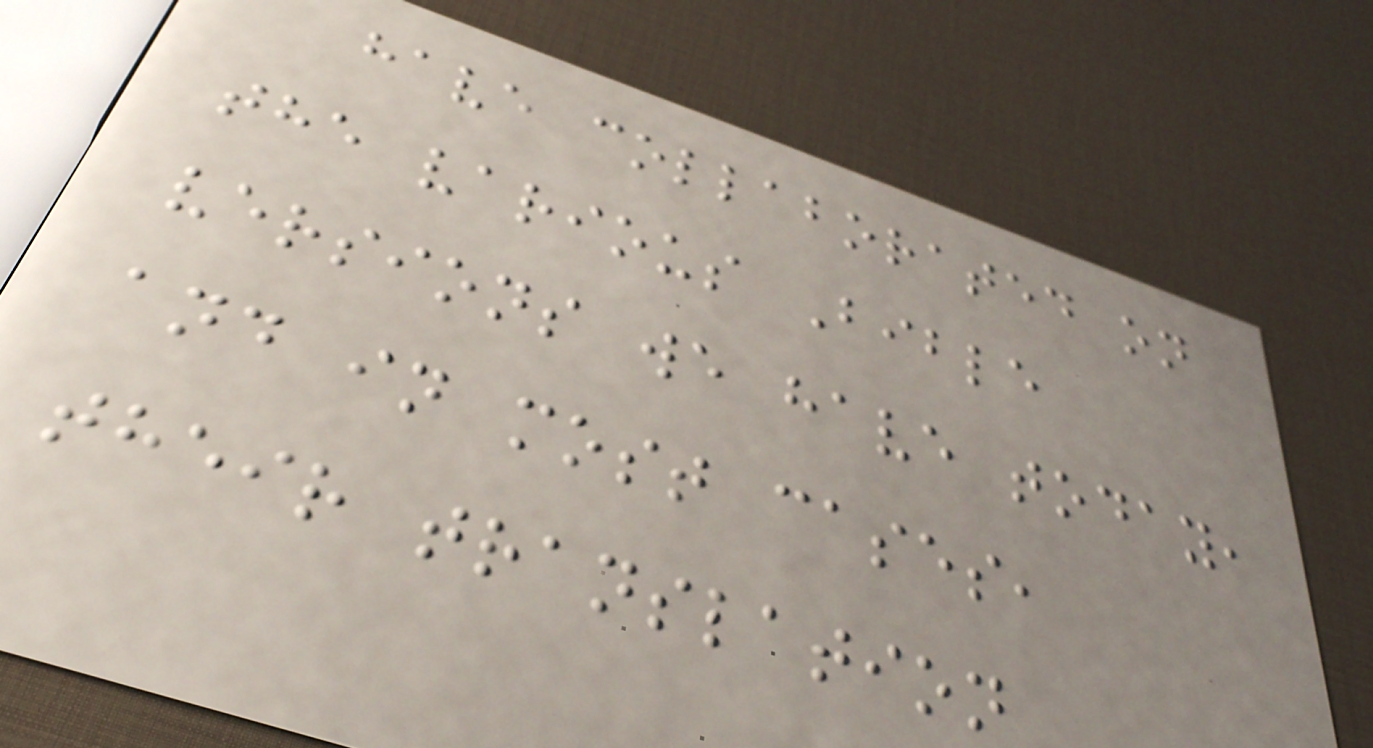have collaborated on
the various Bible
versions we have today,
and in most cases,
their translation
